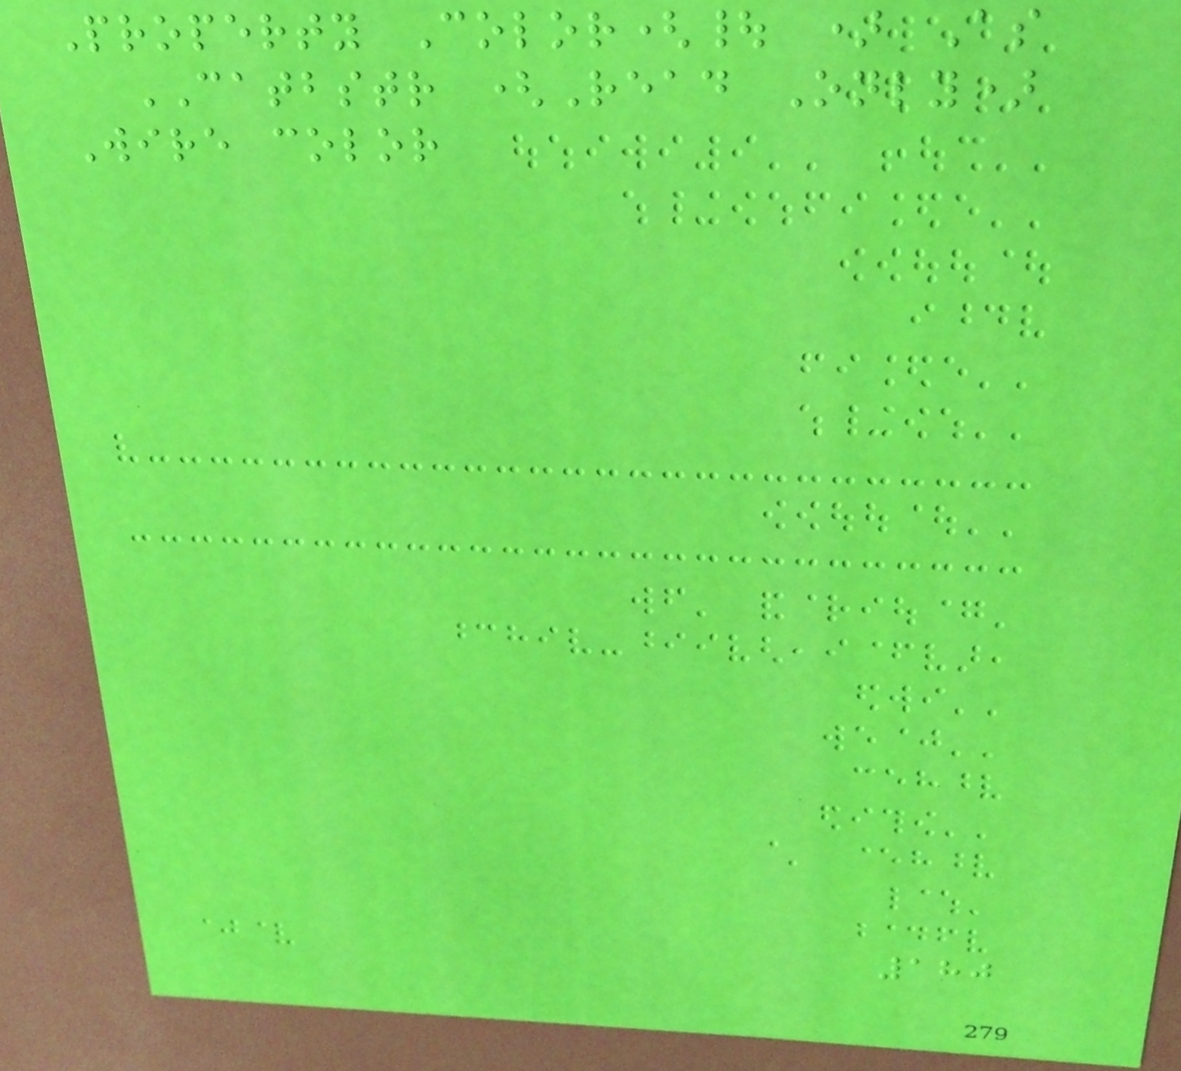Property Color(| ) As
CATBSTR (Read Only)
Wire color
180
